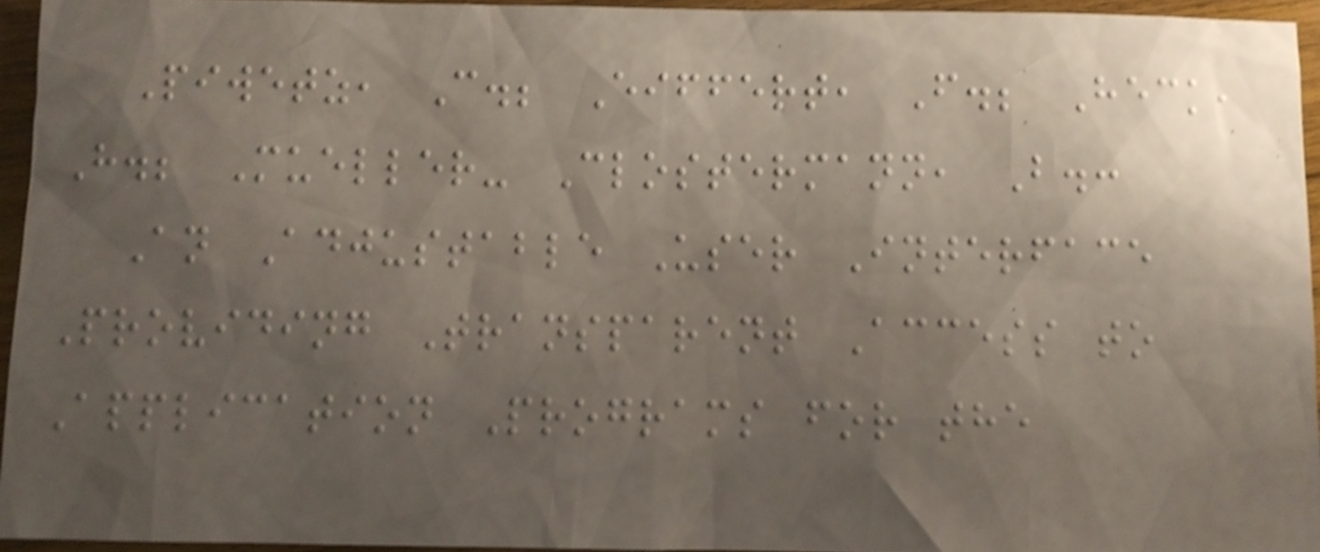Piwetz, C.; Eiffert, F.; Heck,
H.; Mueller- Clostermann, B.:
An Adjustable User Interface
Providing Transparent Access to
Application Programs for the
